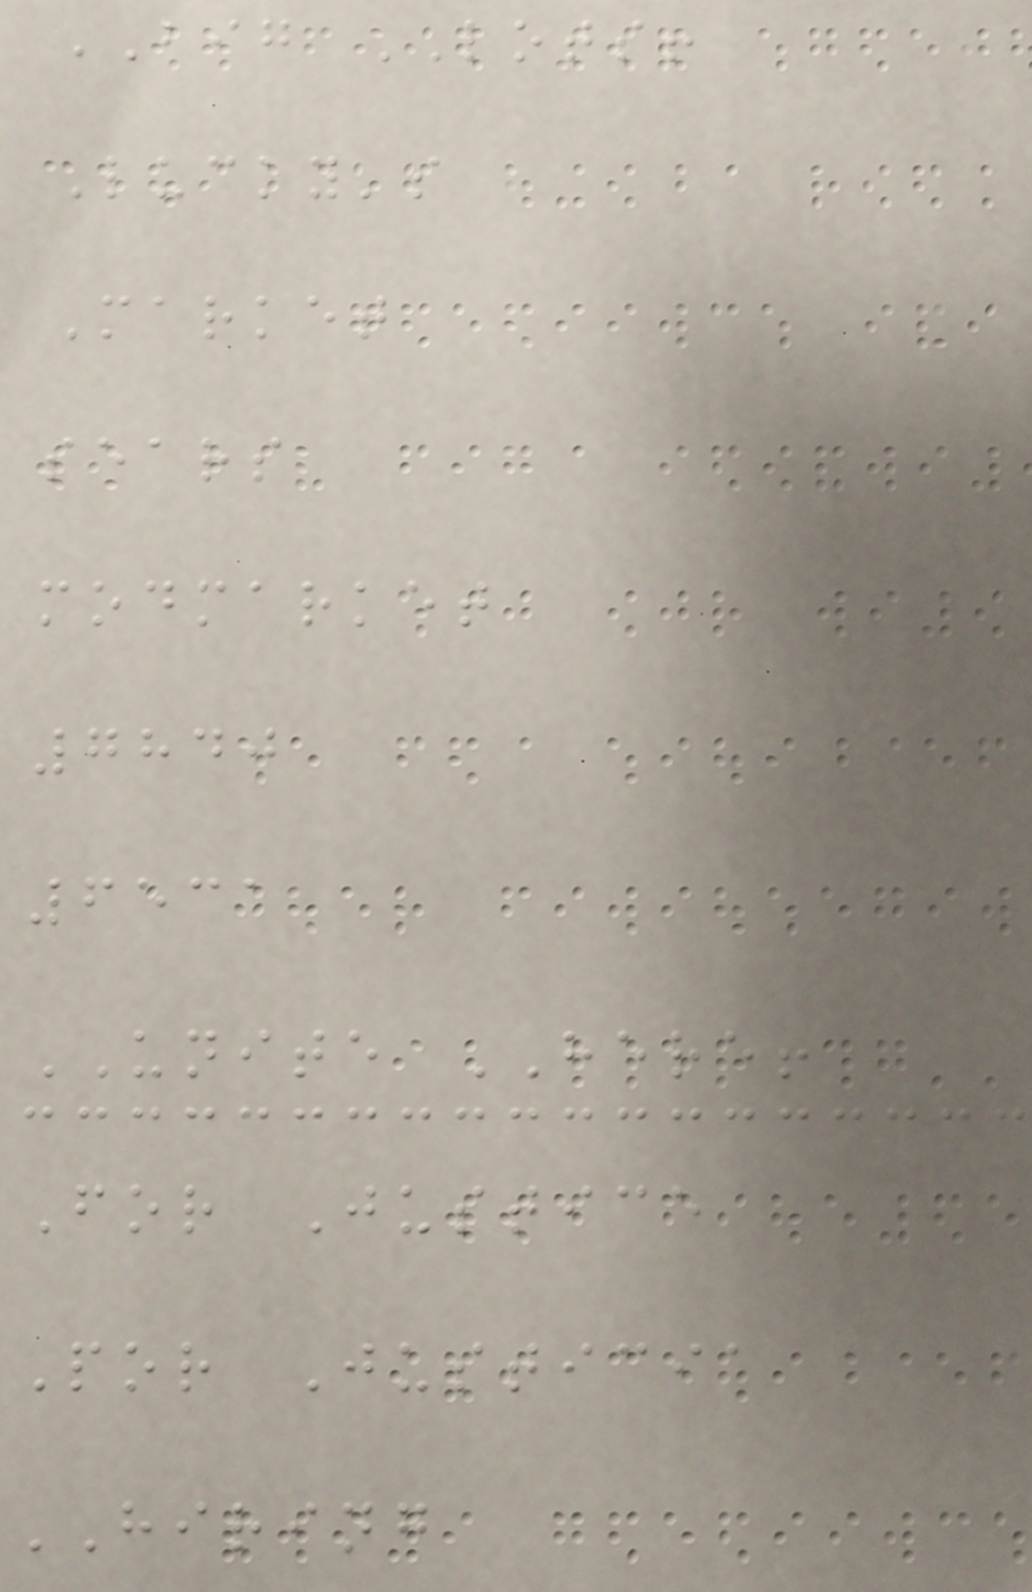BIG LOTS!
Lucky's
Market
sears
modmarket
7840
6531
UNITE HERE!
For Justice
Por Justicia
HIRING
